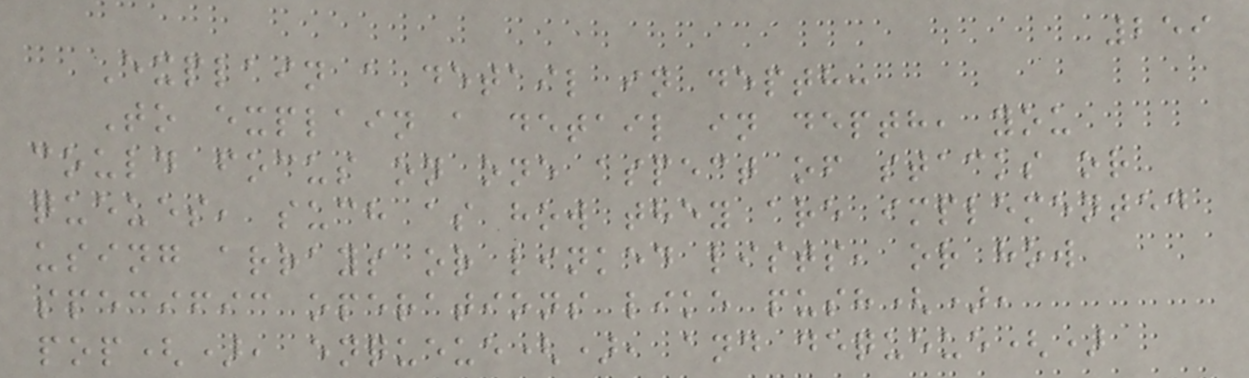259
Explain a detail in depth:
To explain a detail in depth, you
could focus on one aspect of stacks or
queues, such as how they are implemented
using arrays or linked lists, or how
specific operations like push(),
pop(), enqueue(), and dequeue()
